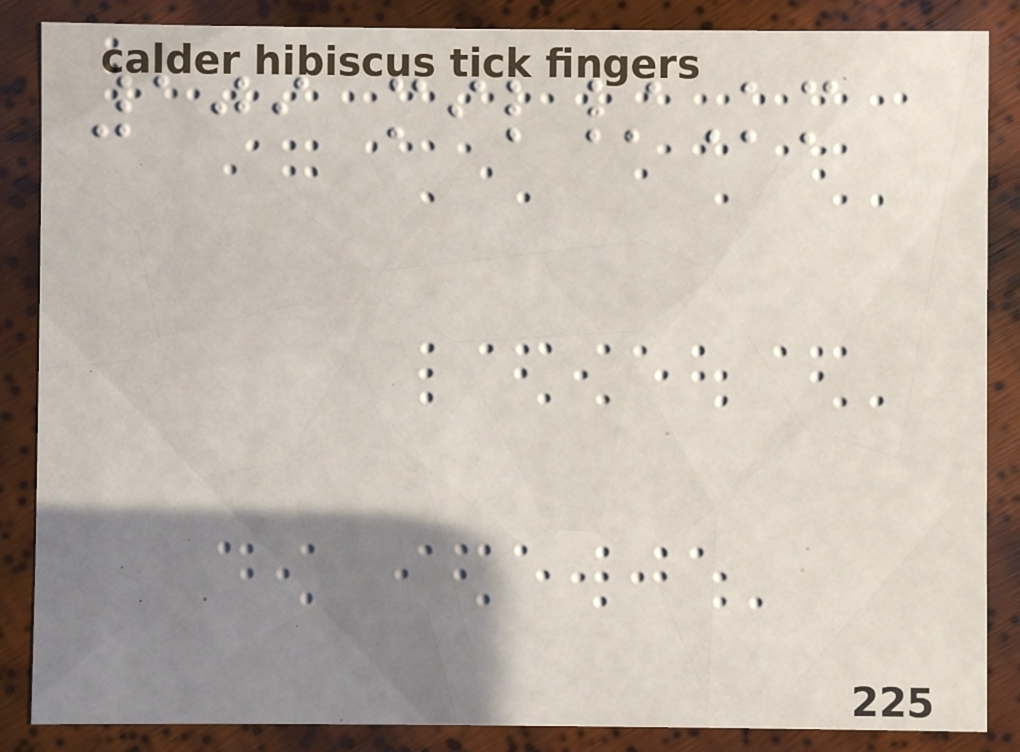109 mil/Km
